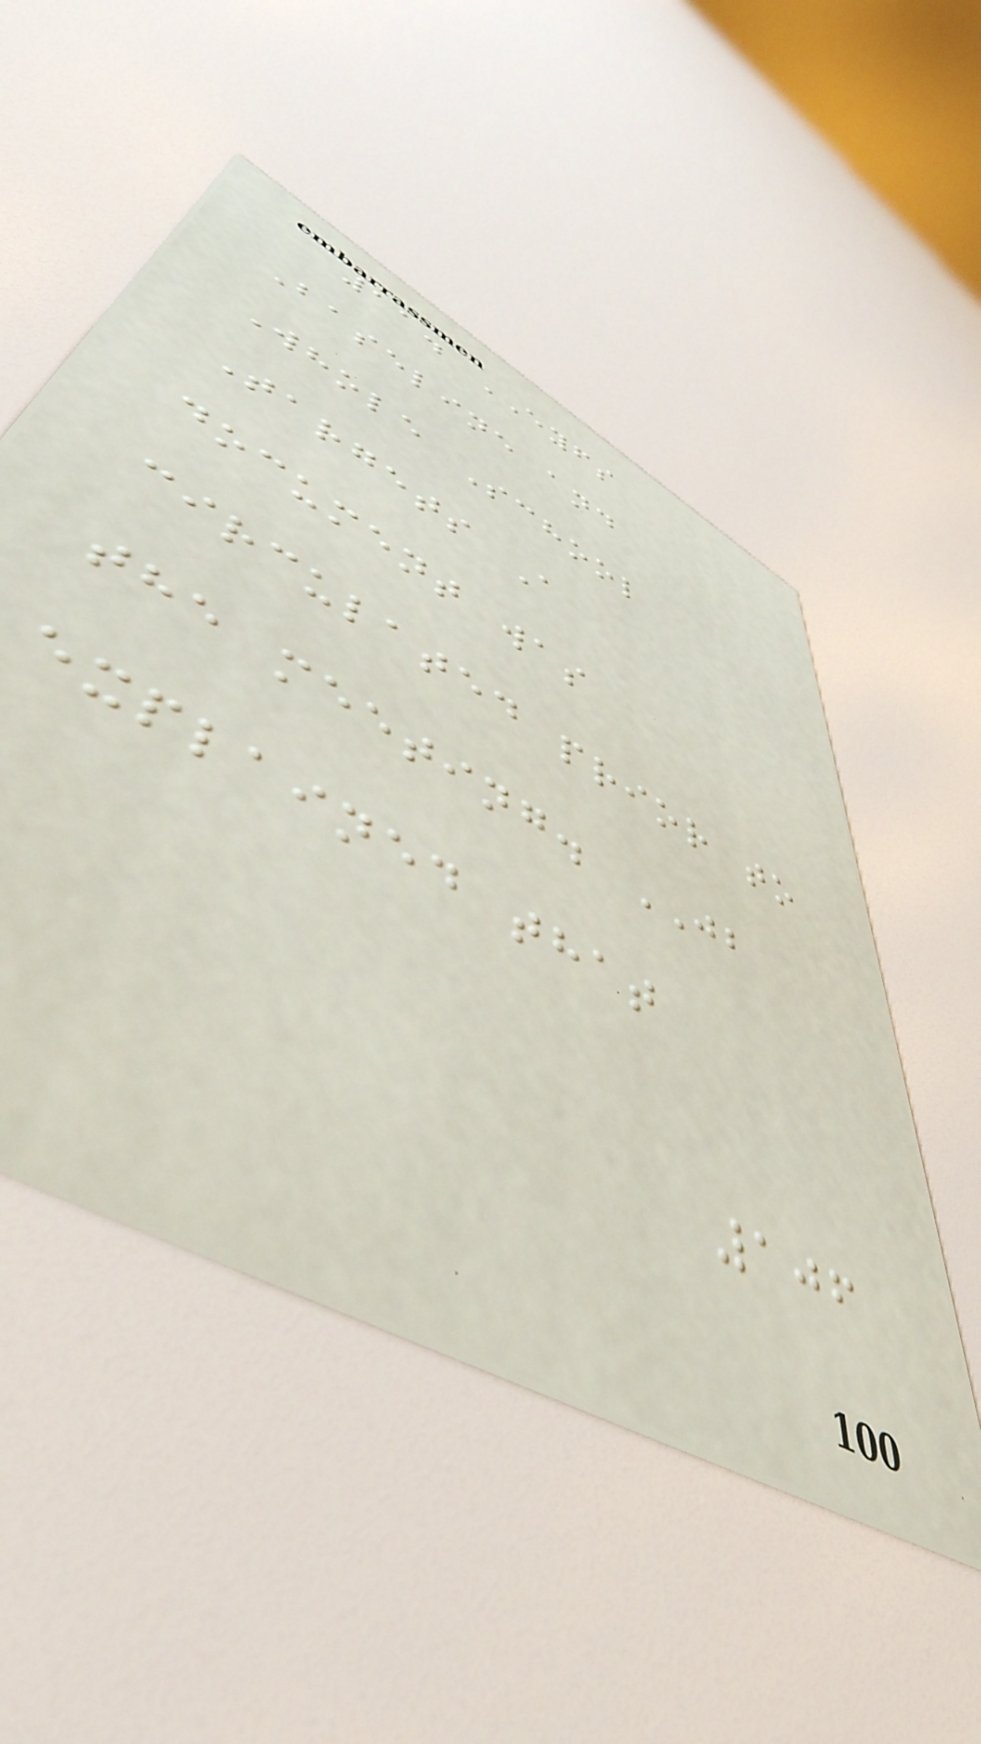11. EYFS
Baseline and
Whole School
Targets A
document was
circulated prior to
the meeting. JB
explained that
106
